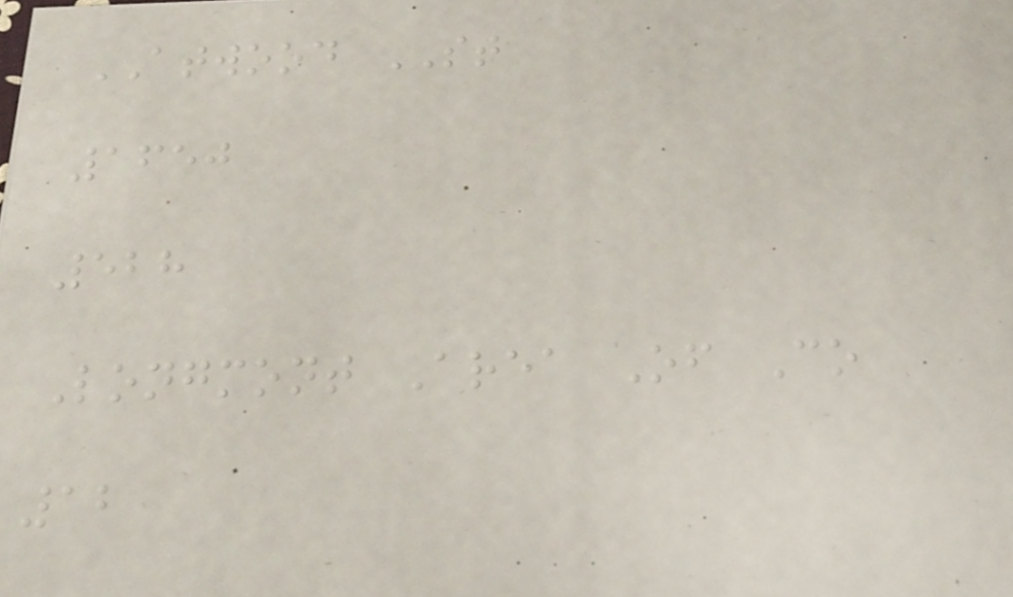ATWOOD ST
1650
528
Longmont Area Of Co
12
